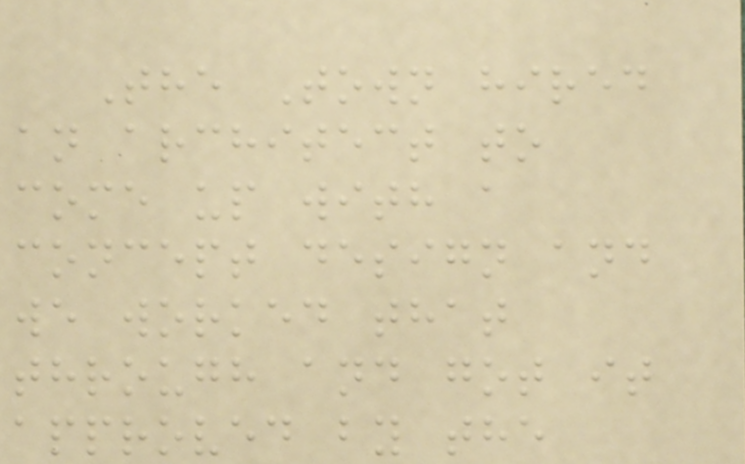The Town hired
an architect to
come up with a
concept design and
we worked that
through and got it
approved by the
